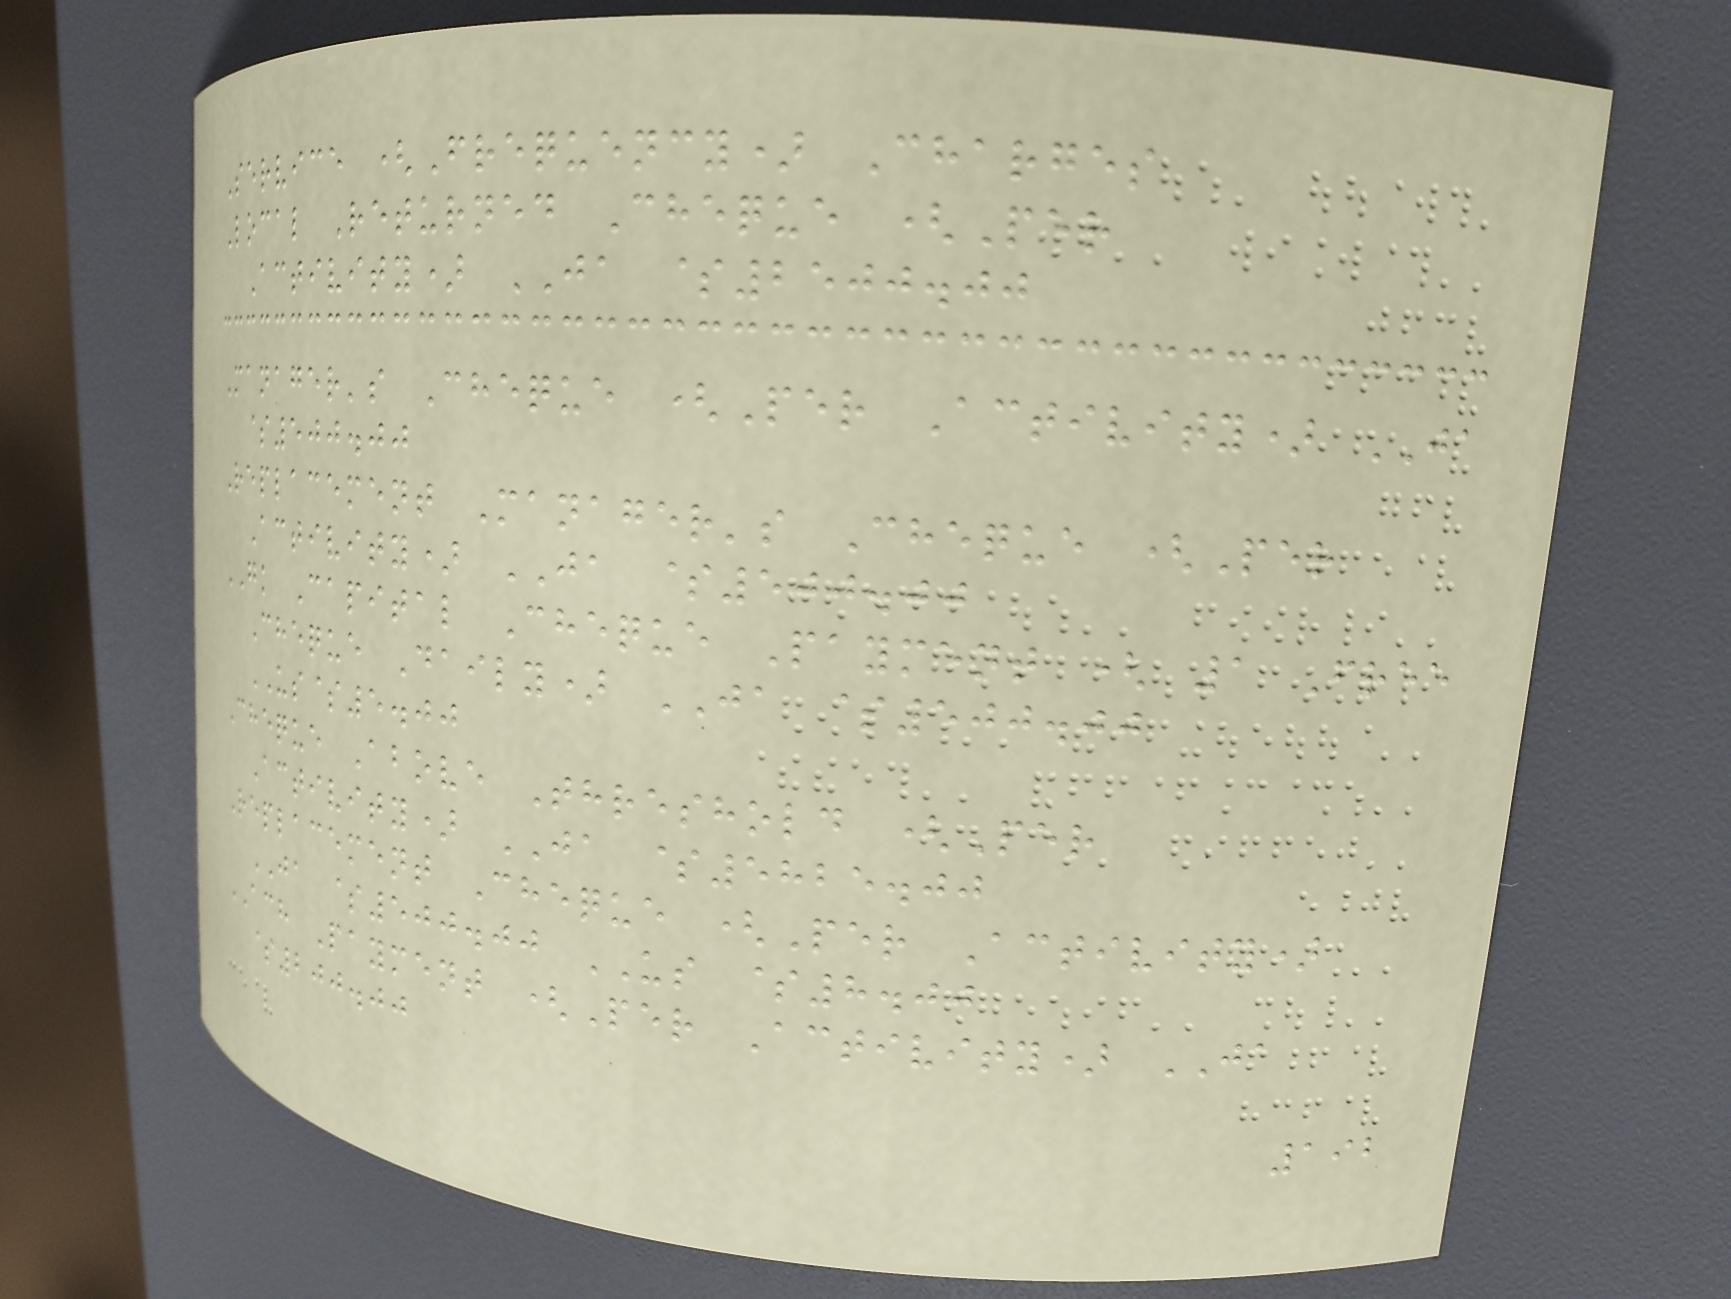Service (Frequency) Charges
Local Returned Cheque (Per
Activity) JA $2500.00
Manager's Cheque (Per Activity) JA
$500.00
Replacement Manager's Cheque (Per
Activity) JA $500.00
GK Capital Cheque Payment ( 1 Free
Cheque Daily) JA $500.00
US$5.00
Cheque Above Threshold (Per
Activity) JA $5825.00
Replacement Cheque (Per Activity)
JA $500.00 US $8.00
ACH Payment (Per Activity) JA
$200.00
192
